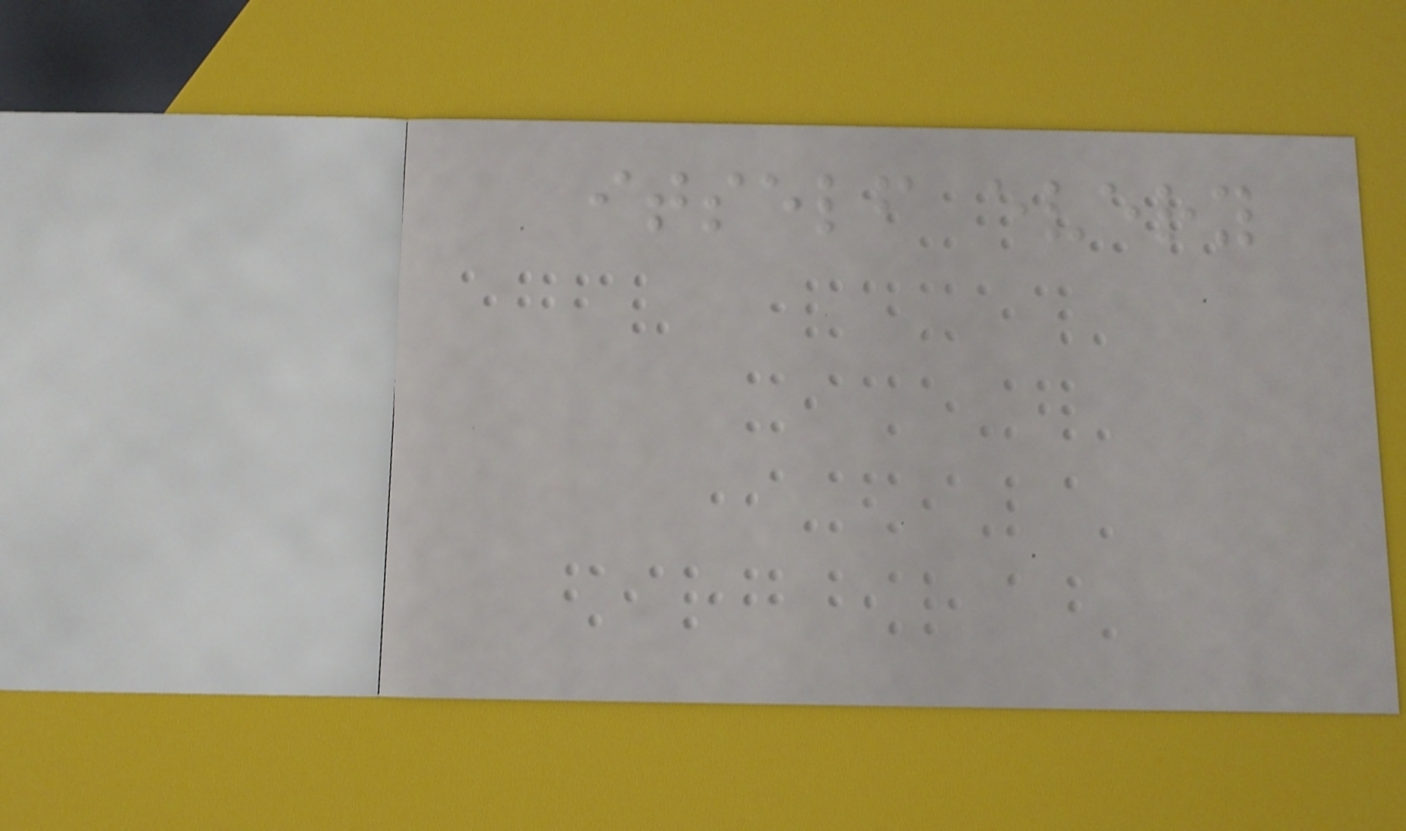itself every
